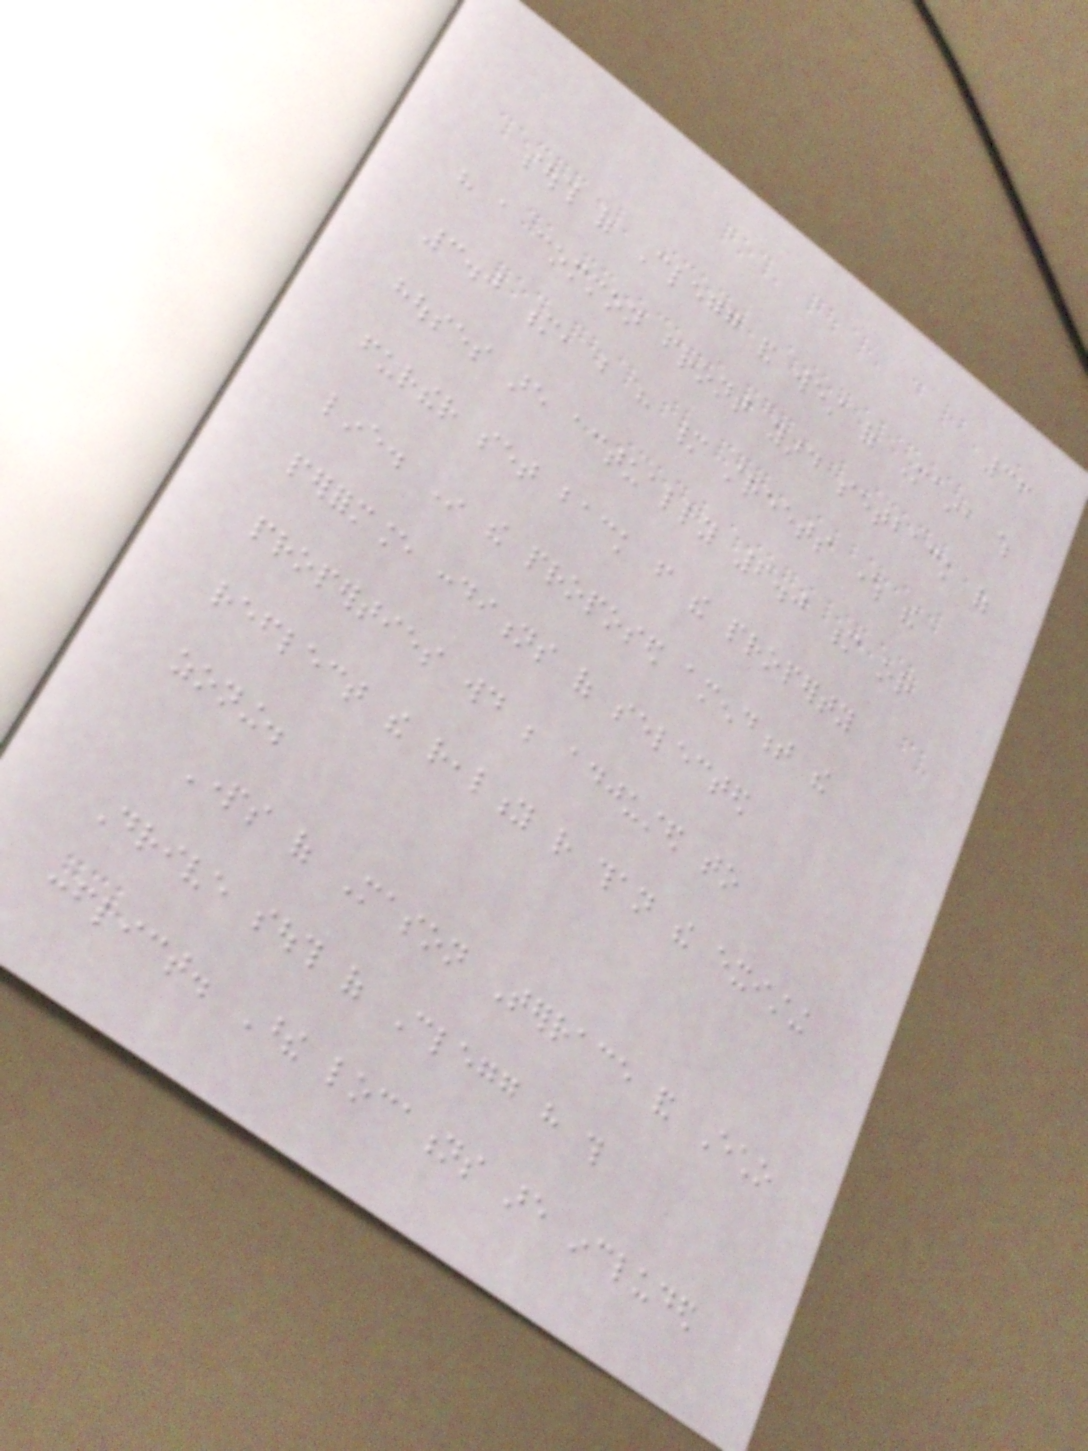36
south of Clegg and west of Main, which
have a common front yard setback of
3.0 m, but have many streets where the
houses are actually 6.0 m or
further set back from the property
line. In the proposed amendment the
performance conditions of selected
properties would be adjusted to
reflect the reality rather than the existing
zoning.
Parts of Mason Terrace and Echo
Drive south of Clegg have this
conflict. These locations are included
